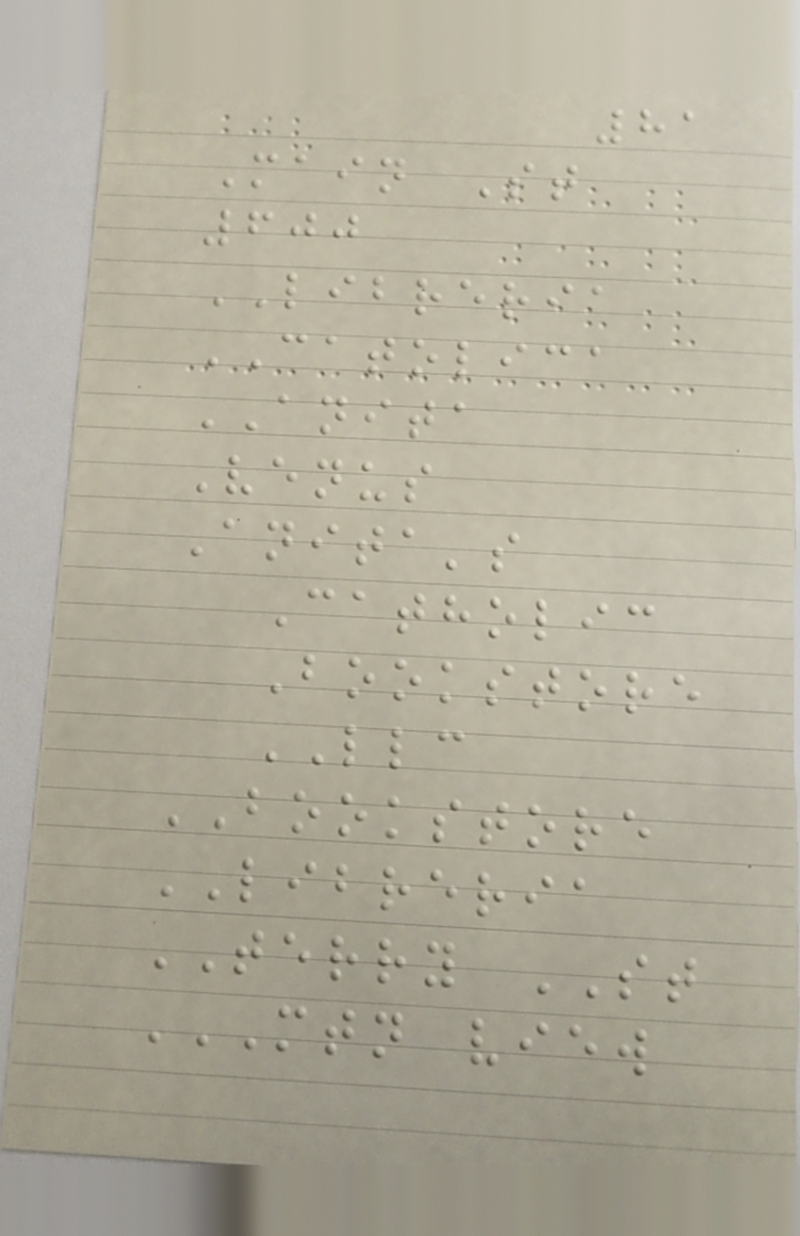81
Main St
600
LIBRERIA
CATOLICA
ANITA
Venus
Anita's
Catholic
Bookstore
LLC
BOOKSTORE
LIBRERIA
TERRY ST
MTN VIEW
